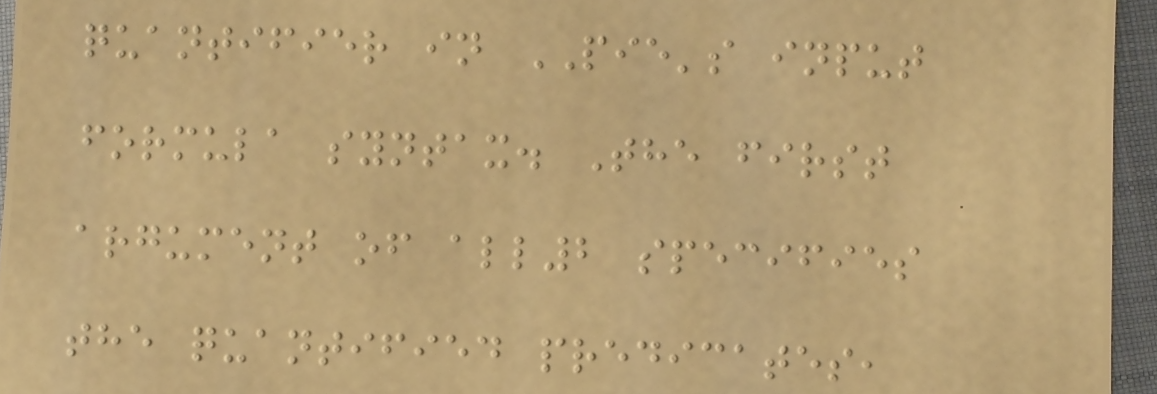quantifier in PIE's input
formula syntax. The first
argument of all2 specifies
the quantified predicates,
